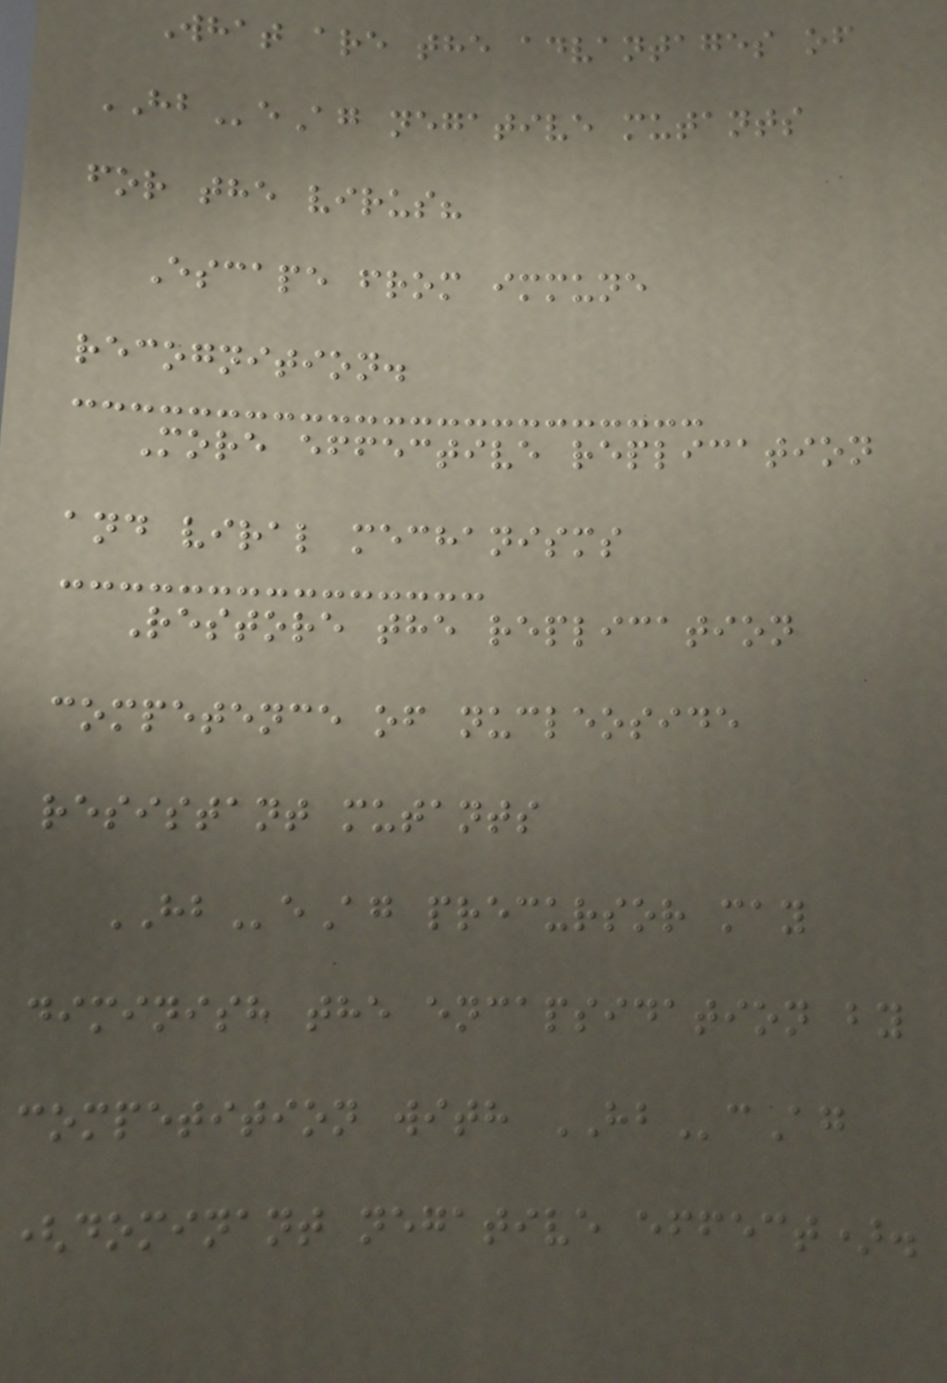What are the advantages of
HBeAg negative mutants
for the virus?
Escape from immune
recognition.
More effective replication
and viral mechanisms
Restore the replication
competence of nucleoside
resistant mutants
HBeAg precursor may
diminish the encapsidation by
competition with HBcAg
(dominant negative effect).
